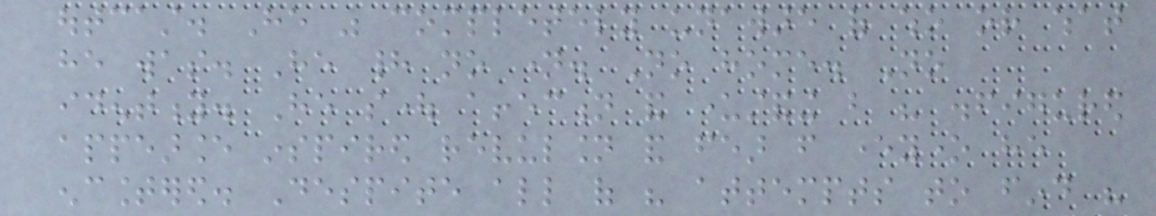outcast. He was completely unaware of who or what
he was. He had no name. No home. No
identity. He sought affection and understanding but his disfigured
appearance inspired revulsion and fear from everyone he
encountered. Despite all of his attempts to find his
